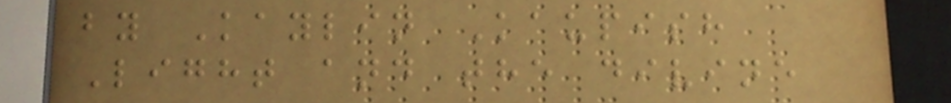by Kaylin Kaupish
Light and the divine
